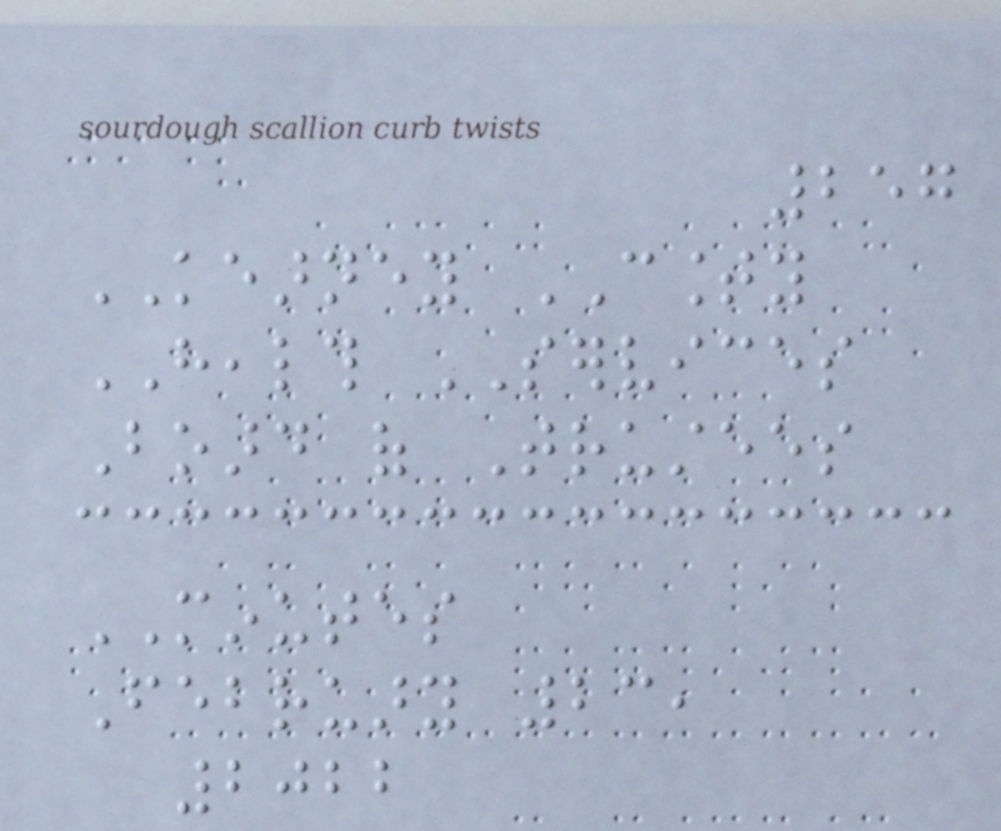257
KEARNEY COUNTY
HEALTH SERVICES
Board of Trustees
MINUTES
February 23,
2022
